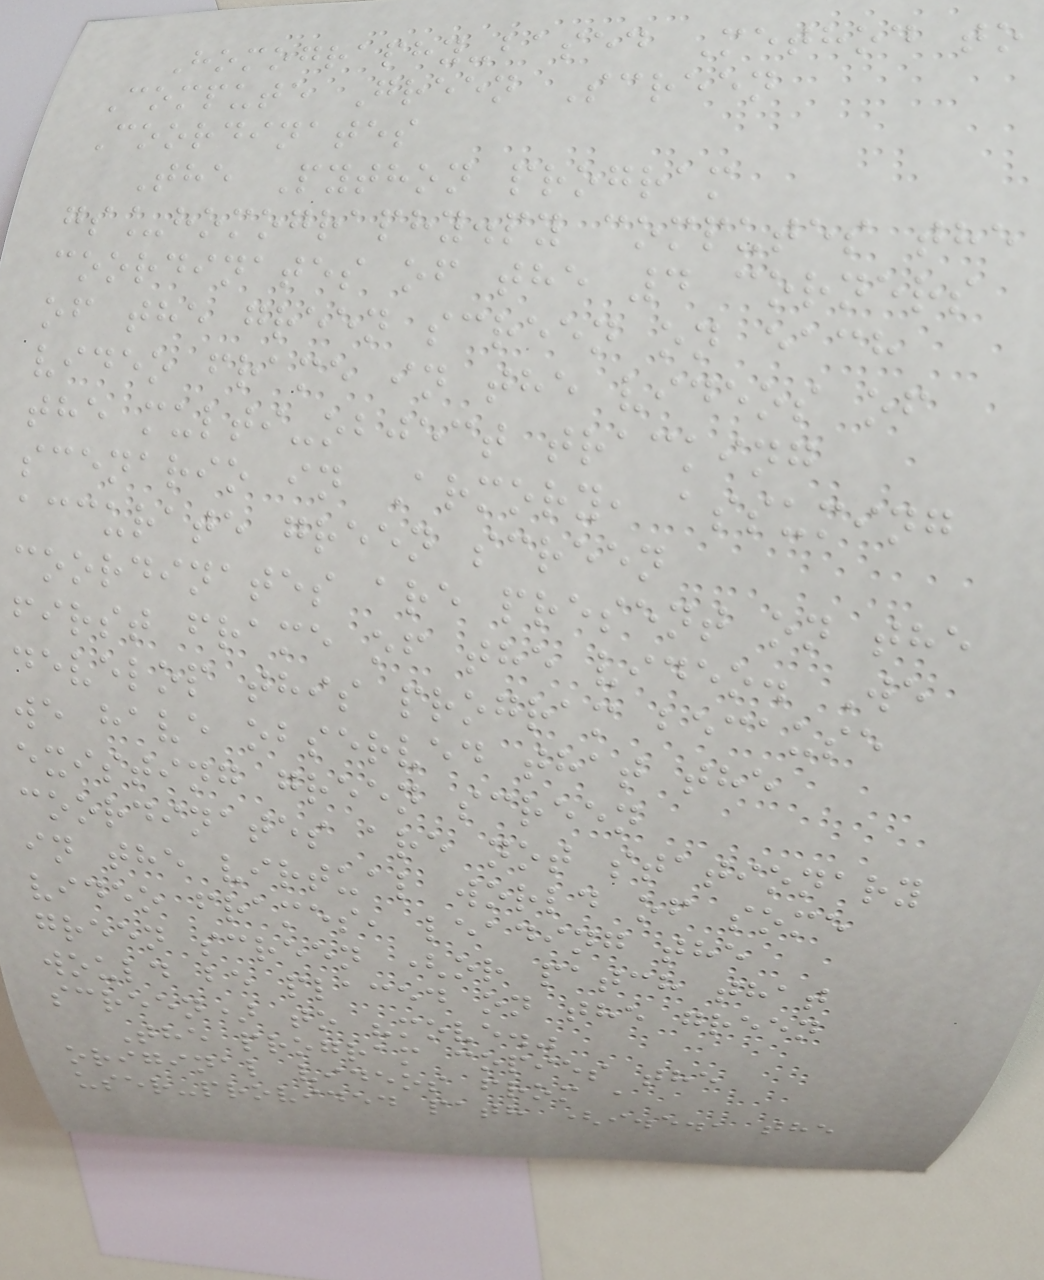Homography-based Method to
Compute Green Screen
Coordinates
The Python program
gs_homography.py computes the
coordinates of the 4 corners
of the green screen on each
video frame in the videos of
the multi-object tracking
scenario in Armory, assuming
accurate green screen
coordinates are present on the
first frame of the video. We
develop this program because
we have observed that the
existing green screen
coordinates are not stationary
in the virtual world of some
video frames, leading the
green screen (or patch that
would be placed on the green
screen) to "move."
The program copies the
original videos from a
user-provided path (i.e., the
